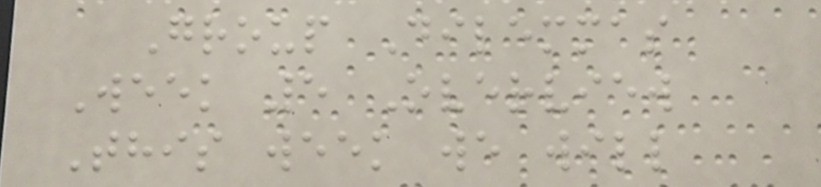Group Dilemmas
Week 5 Overview
This week we will
